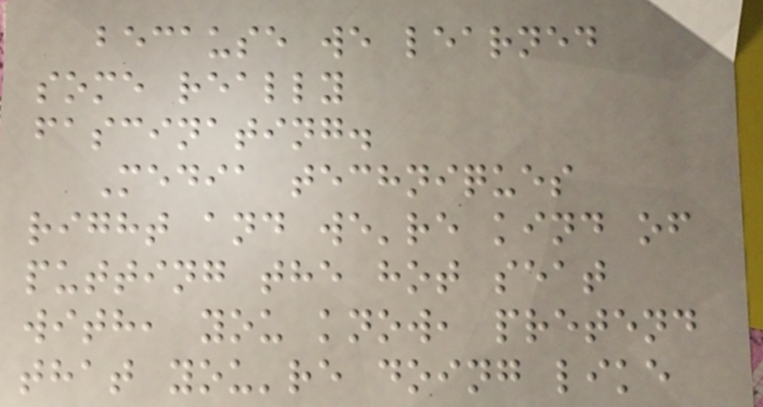because we learned
some really
fascinating.
Media techniques
right and we're kind of
putting the hot seat
with, you know, pretend
that you're doing like
